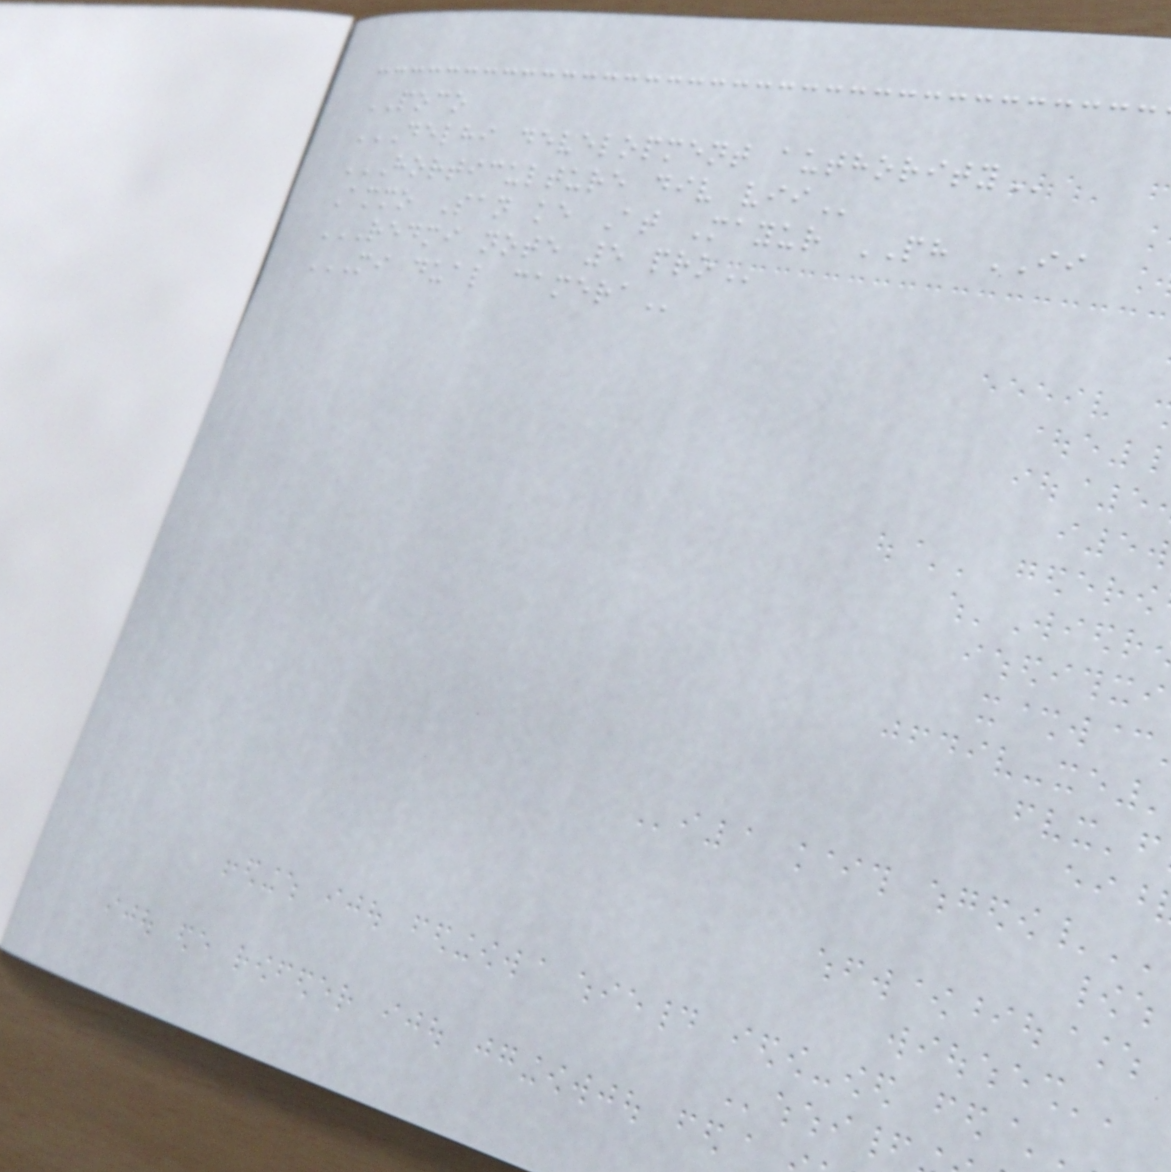POCO
DELHI DEVELOPMENT AUTHORITY
HORTICULTURE DIV VII
Ammo San ke At Mayur PH II
REDMI NOTE 5 PRO
MI DUAL CAMERA
